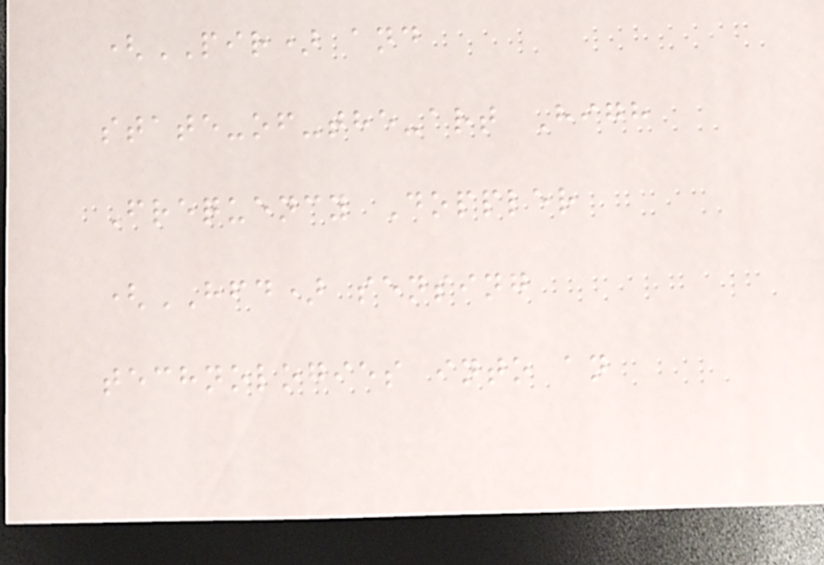(PIR) and
state-of-the-art High
Frequency Doppler
(HFD) sensing
technologies into an
